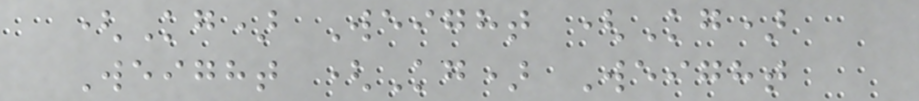(Kg) Weight (Kg)
Weight (Kg) Weight
